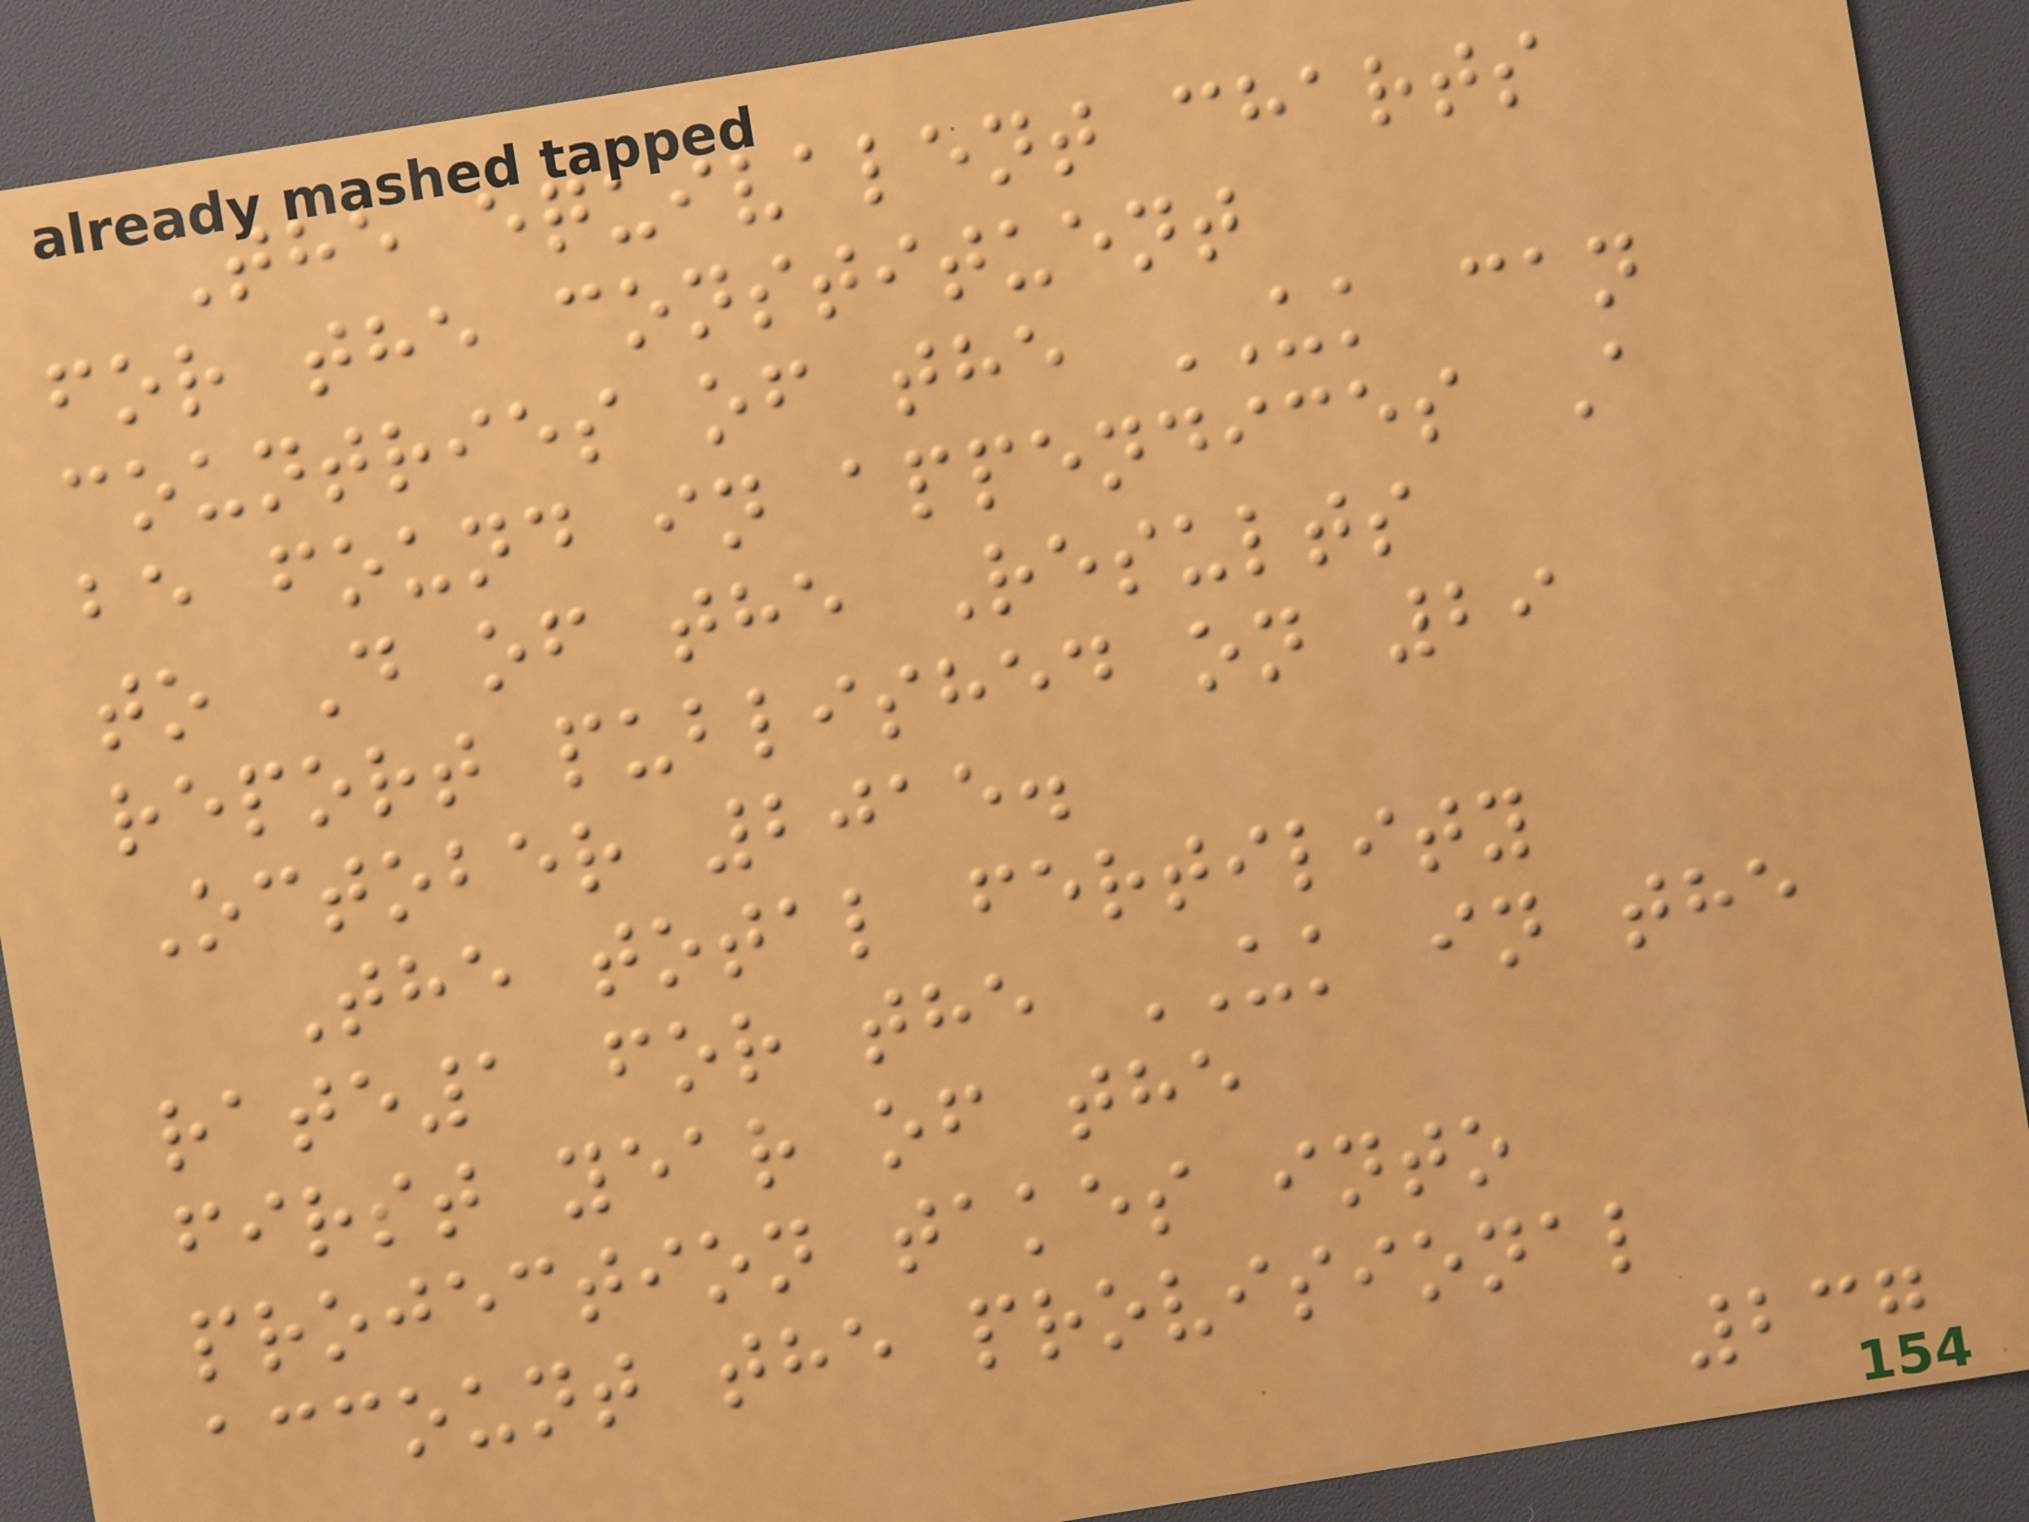The equivalent charts
for the constituent
countries of the UK can
be found in appendices A
to D of the Results
report published on 29
October 2015.
The total fertility
rate1 for the UK in the
first year of the
projection takes into
account the provisional
237
